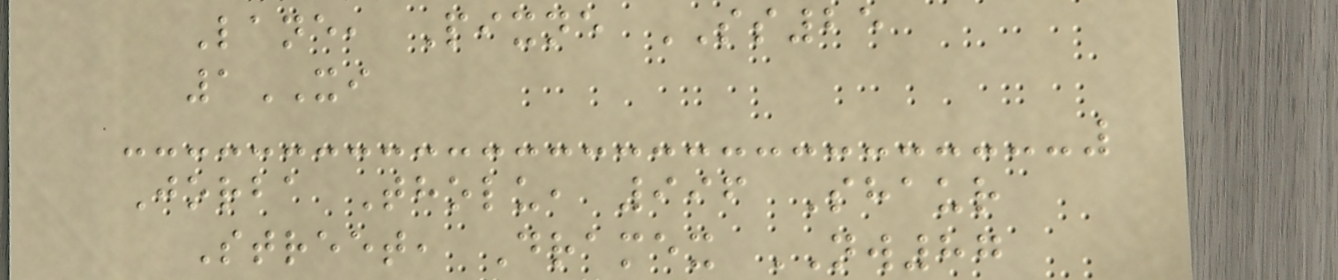Lane, Pixne SS25
1XI
Jorba Tholu, 996 Shaur
Street, Dramex NW87
